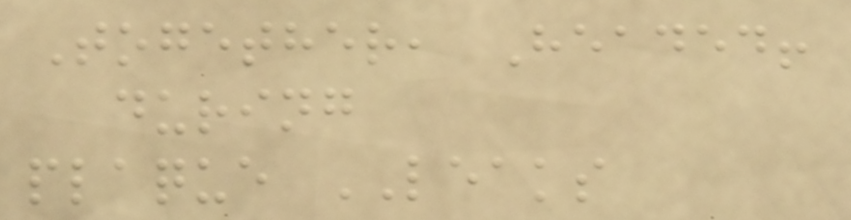Together, Headed!
during
plaque LEAKS
